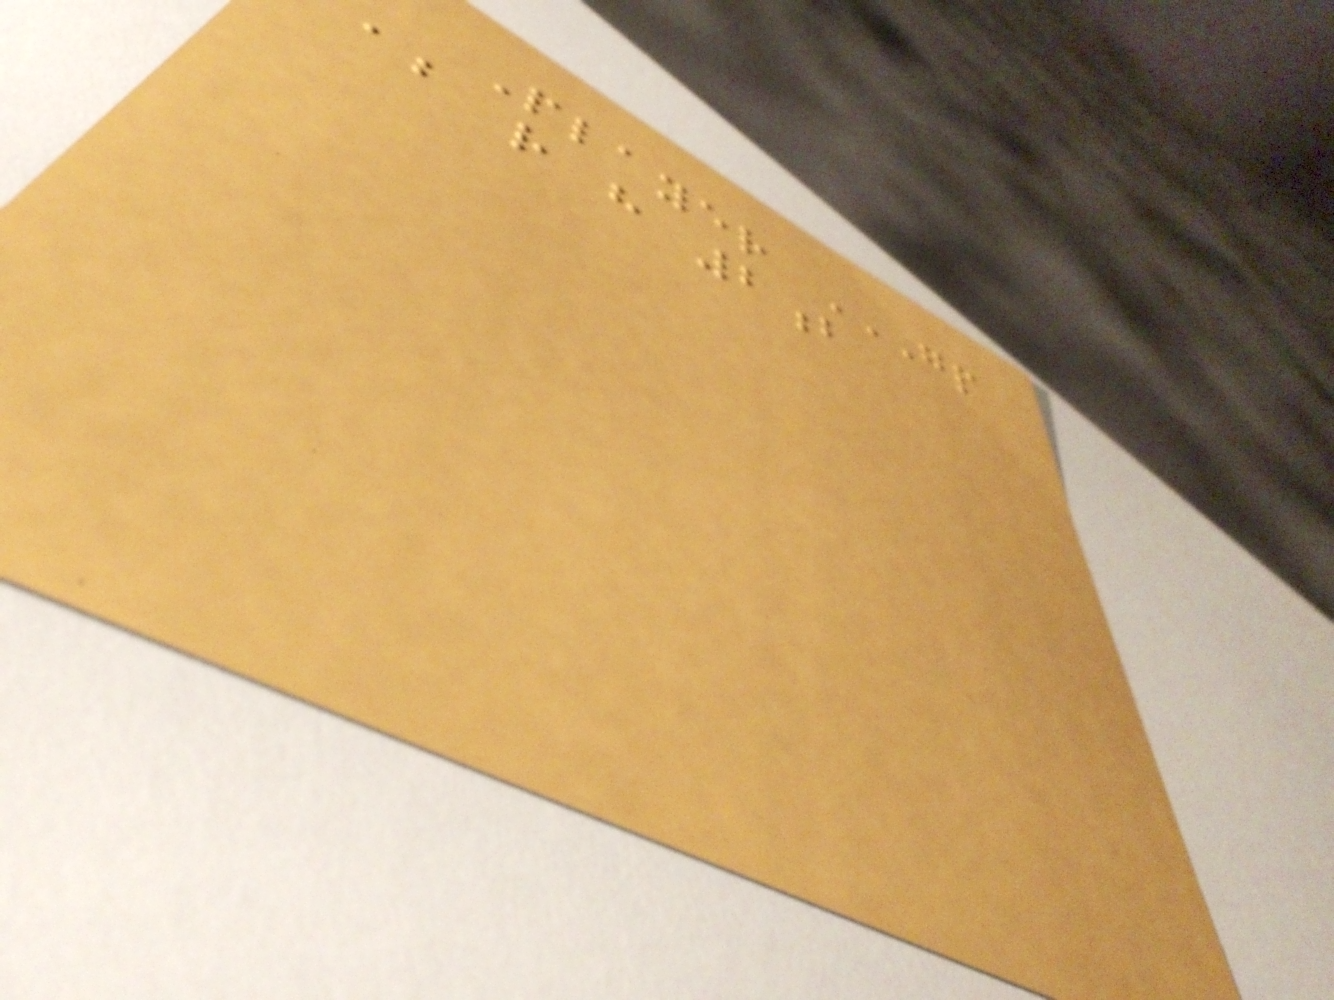Player GP
AB R H 2B
